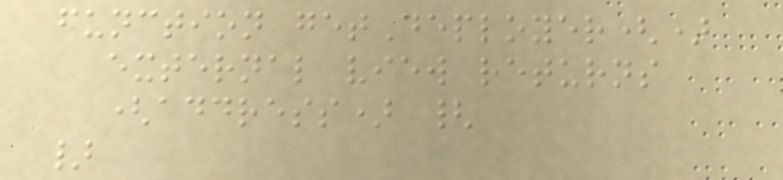function getDeployer()
external view returns
(address) {
}
